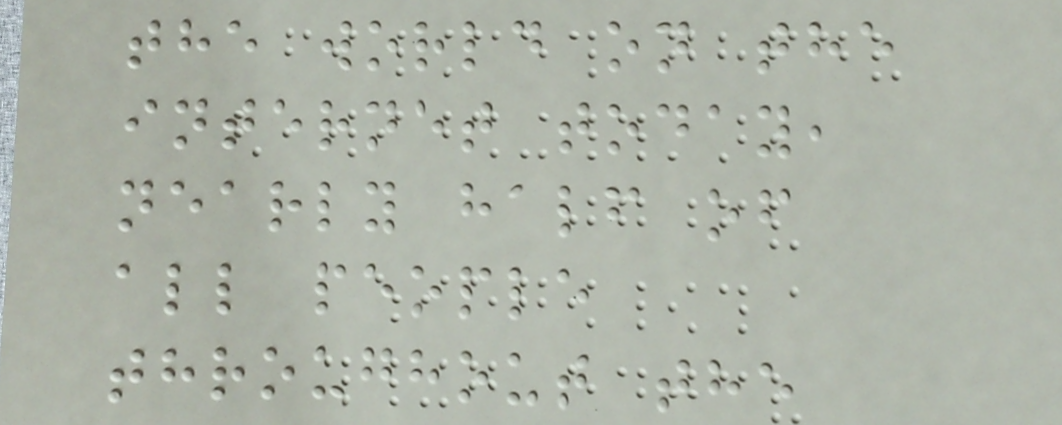the world on the
internet today,
nearly half of
all people
throughout the
